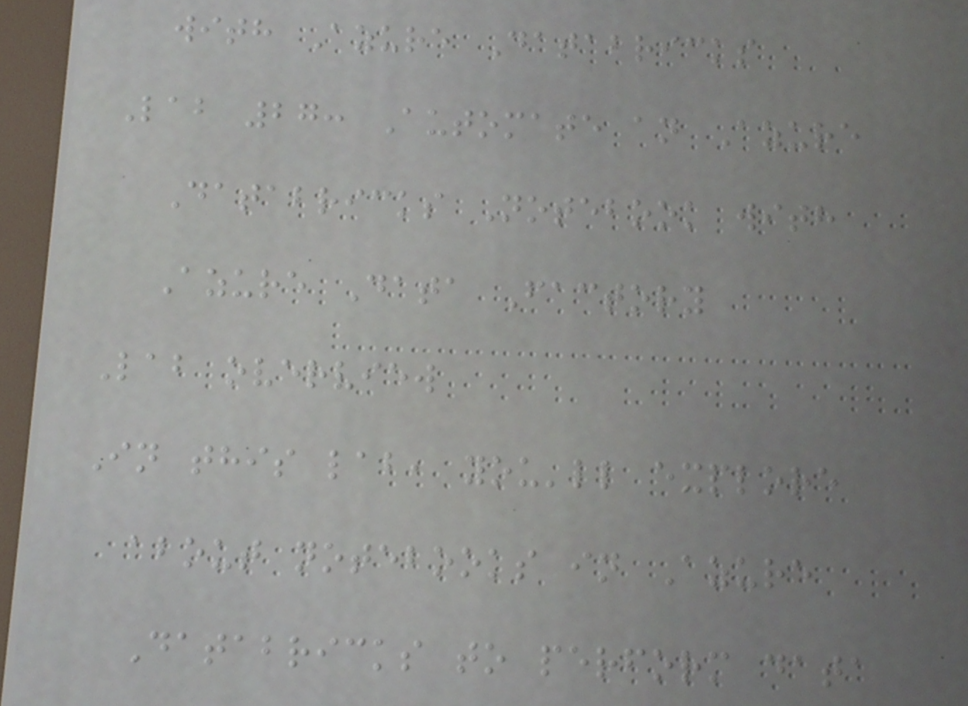with Azure Databricks
Lab 27: Automate an Azure
Databricks Notebook with
Azure Data Factory
Lab overview
In this lab, you'll explore
about notebooks in Azure
Databricks to perform data
